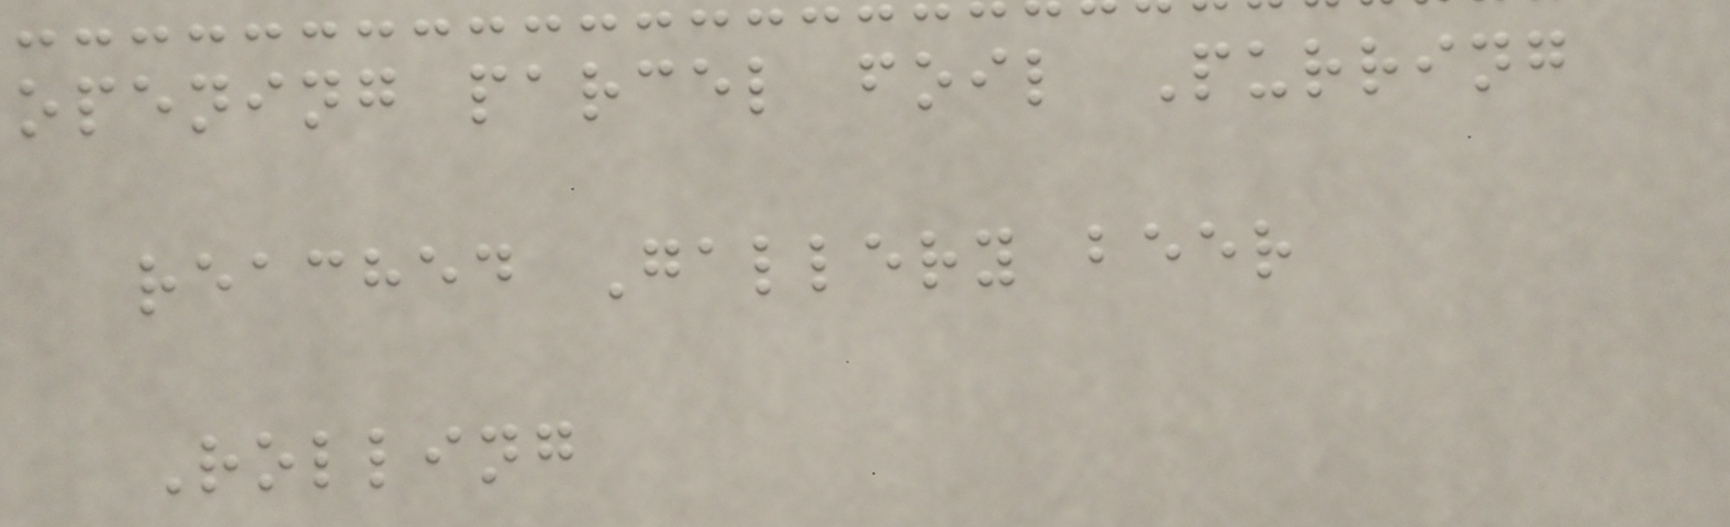opening parcel foil Purring
reached Gallery beer
Rolling
